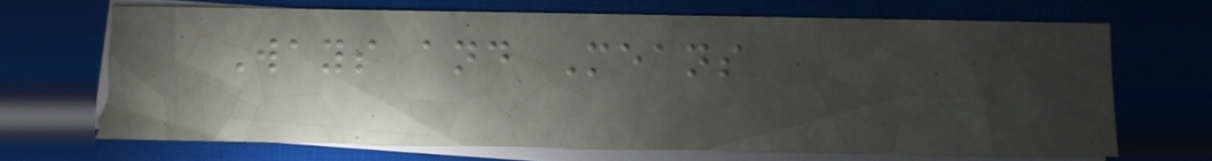Ways and Means
